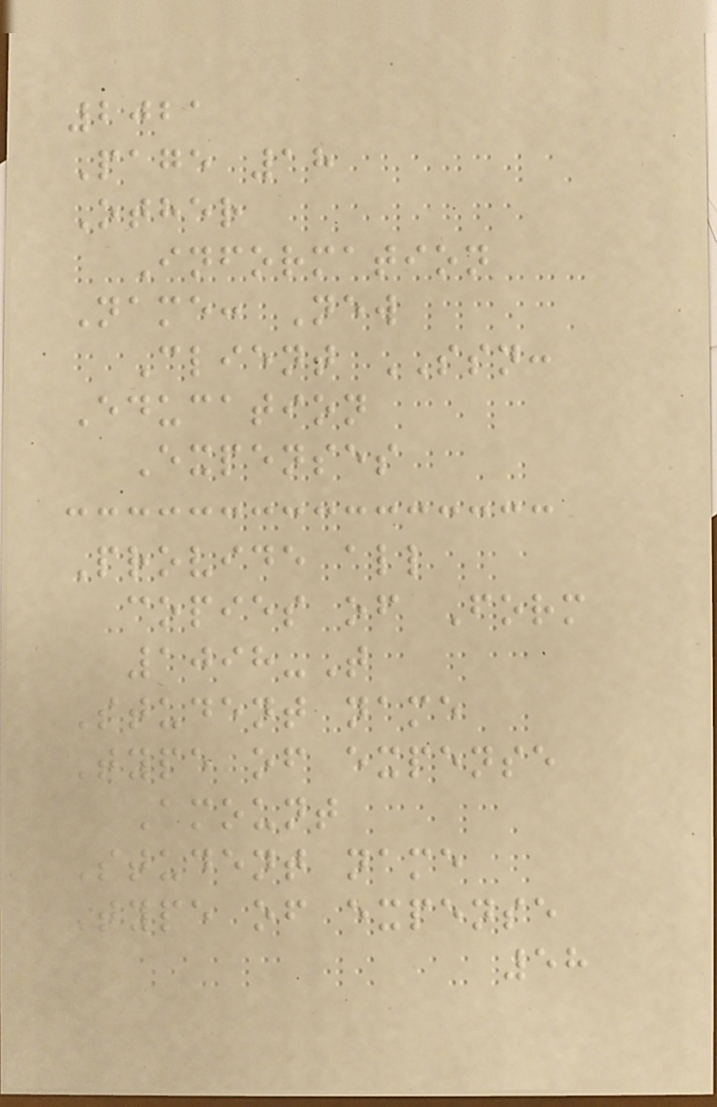2021
Page 18
Other
Information
Name: New
Client SSN:
Education
Expenses
Provide all
copies of Form
1098-T
Student name
Type of expense
Amount
Student name
Type of expense
58
